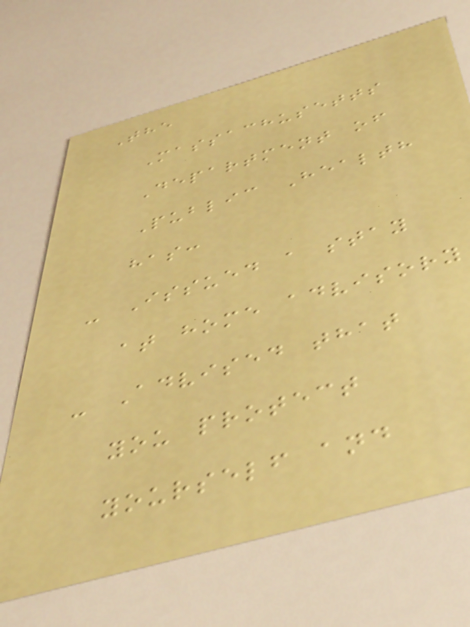The
Massachusetts
Department of
Public Health
has:
- Issued a stay
at home advisory
- Advised that
you protect
yourself and
